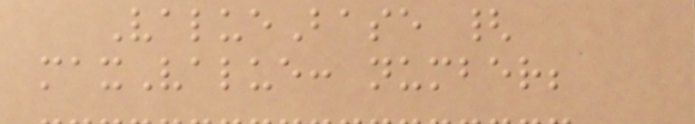ValueBase {
maxValue: number;
